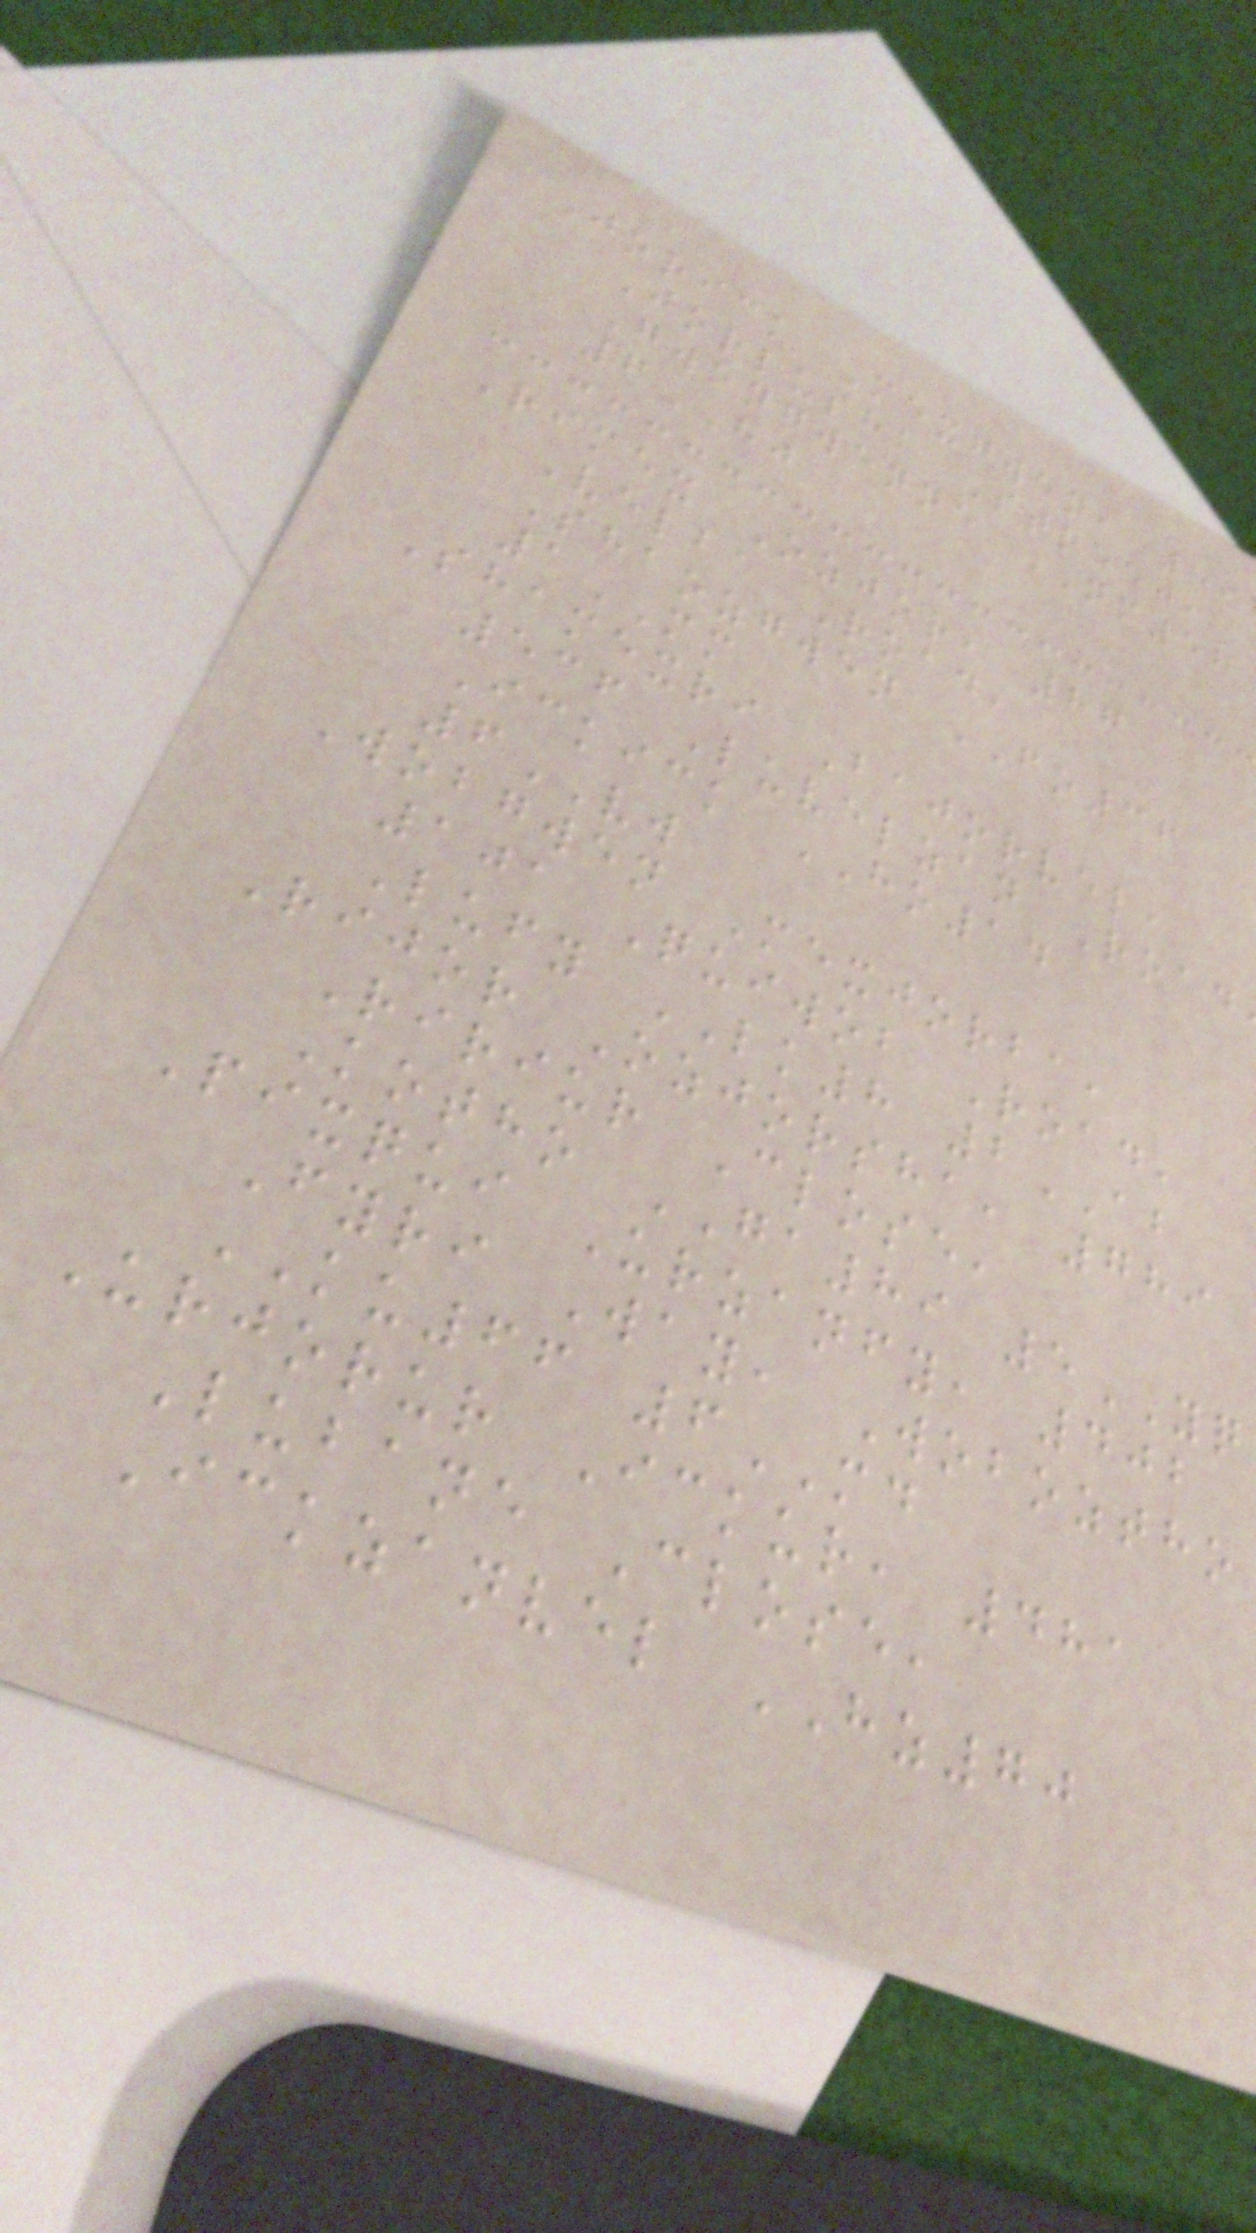Jorick Mexgwen, 89
Jorlusha Street,
Gwengwenne NM57
6HJ
Rimex Ozjor, 87
Velba Road,
Shaozgwen FO36
1MM
Shamexri Bajorvel,
536 Luvelzan Road
Ickick HO14
6VW
Wobgwen Mexjorba,
101 Quiwob Road,
Lufy LK8 2AB
Rijor Ozjorsha, 789
Ririur Close,
Kotho GA89 5YQ
Pixqui Urzanfy, 402
Fyri Way, Woboztho
KU66 6MD
Urjorur Ickur, 481
Lubane Close,
Ickzanvel HZ70
